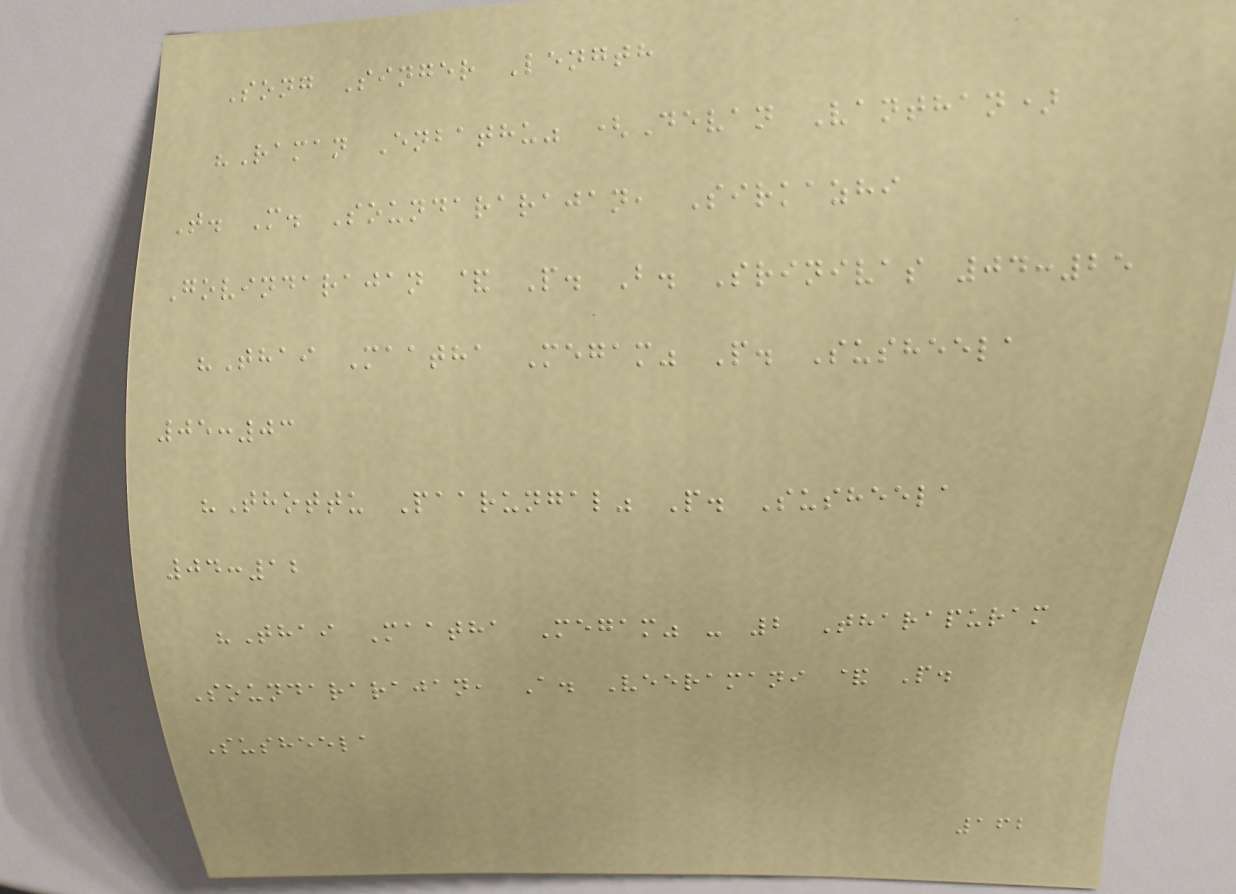Song Singer Length
"Raman Enbathu" (Devan Vanthan)
T. M. Soundararajan, Sirkazhi
Govindarajan & P. B. Srinivas 04:25
"Thai Maatha Megam" P. Susheela
05:03
"Thottu Paarungal" P. Susheela
04:12
"Thai Maatha Megam" - 2 Tharapuram
Soundararajan, A. Veeramani & P.
Susheela
162
